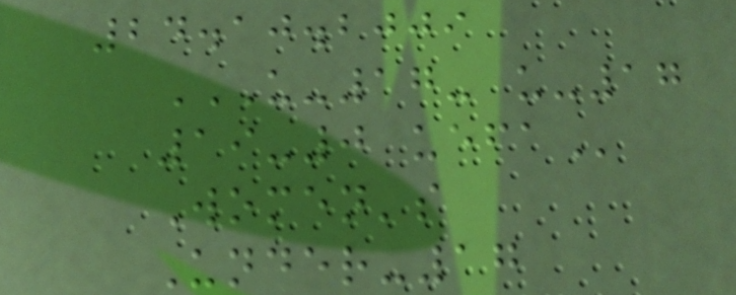24.10.2009
U-17- U-17
19-0 UEFA
Women's
Under-17
